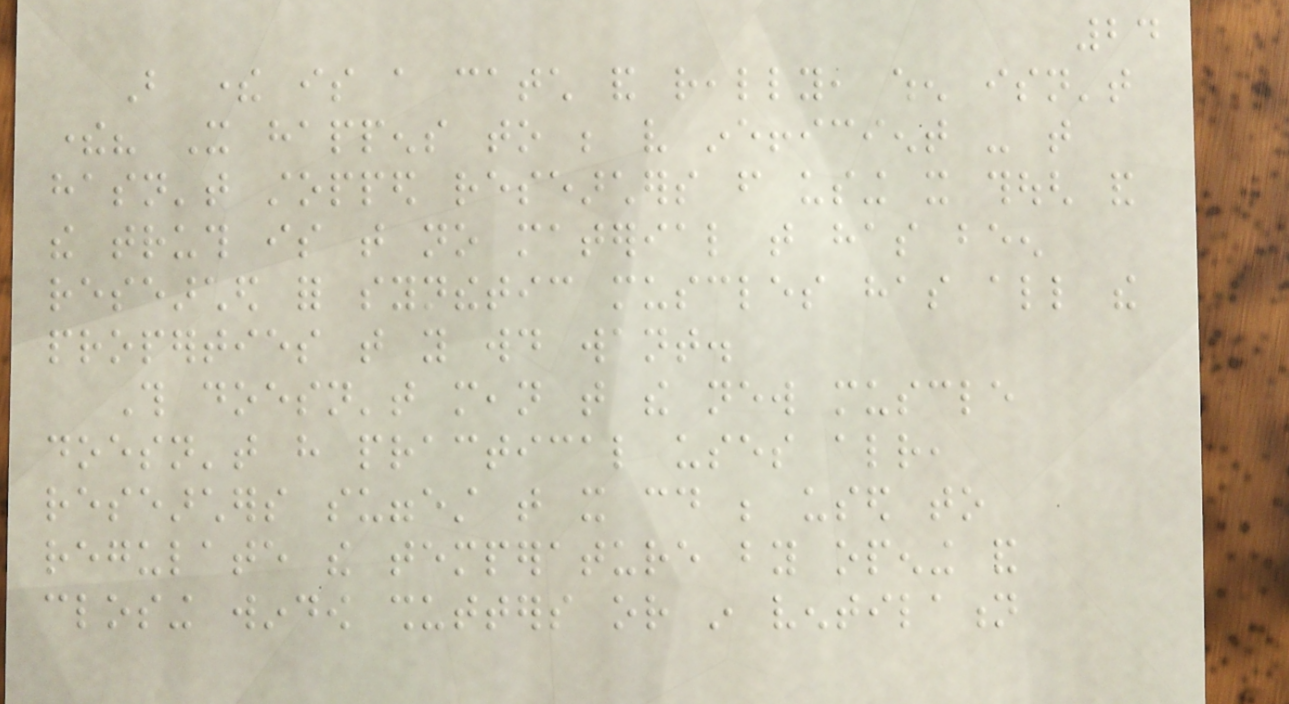24
But there is a catch and really, when isn't
there? It happens to be very inefficient - that
hasn't stopped researchers from using it though and
the truth is that no material that has been
researched for synthetic muscles has all the
properties that you would want.
This doesn't mean that the new muscle
doesn't have practical uses already,
researchers suggest that it could be used to
regulate the temperature by opening and
closing window shutters or in ventilation
